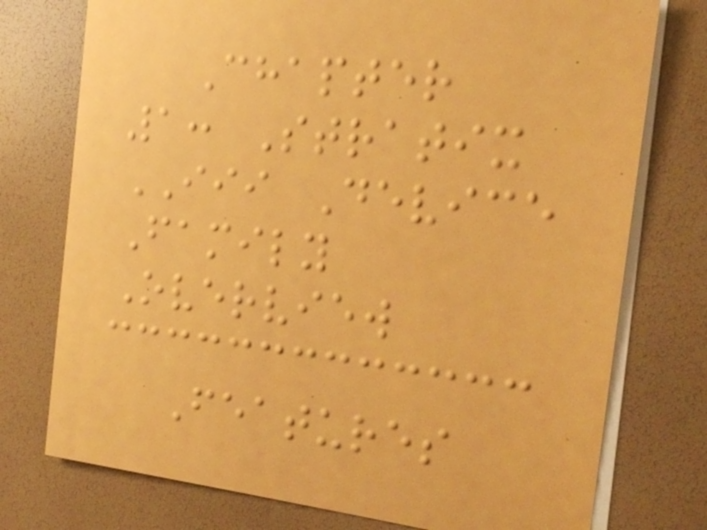Chapter
1: Stratix
III Device
Family
Overview
Features
